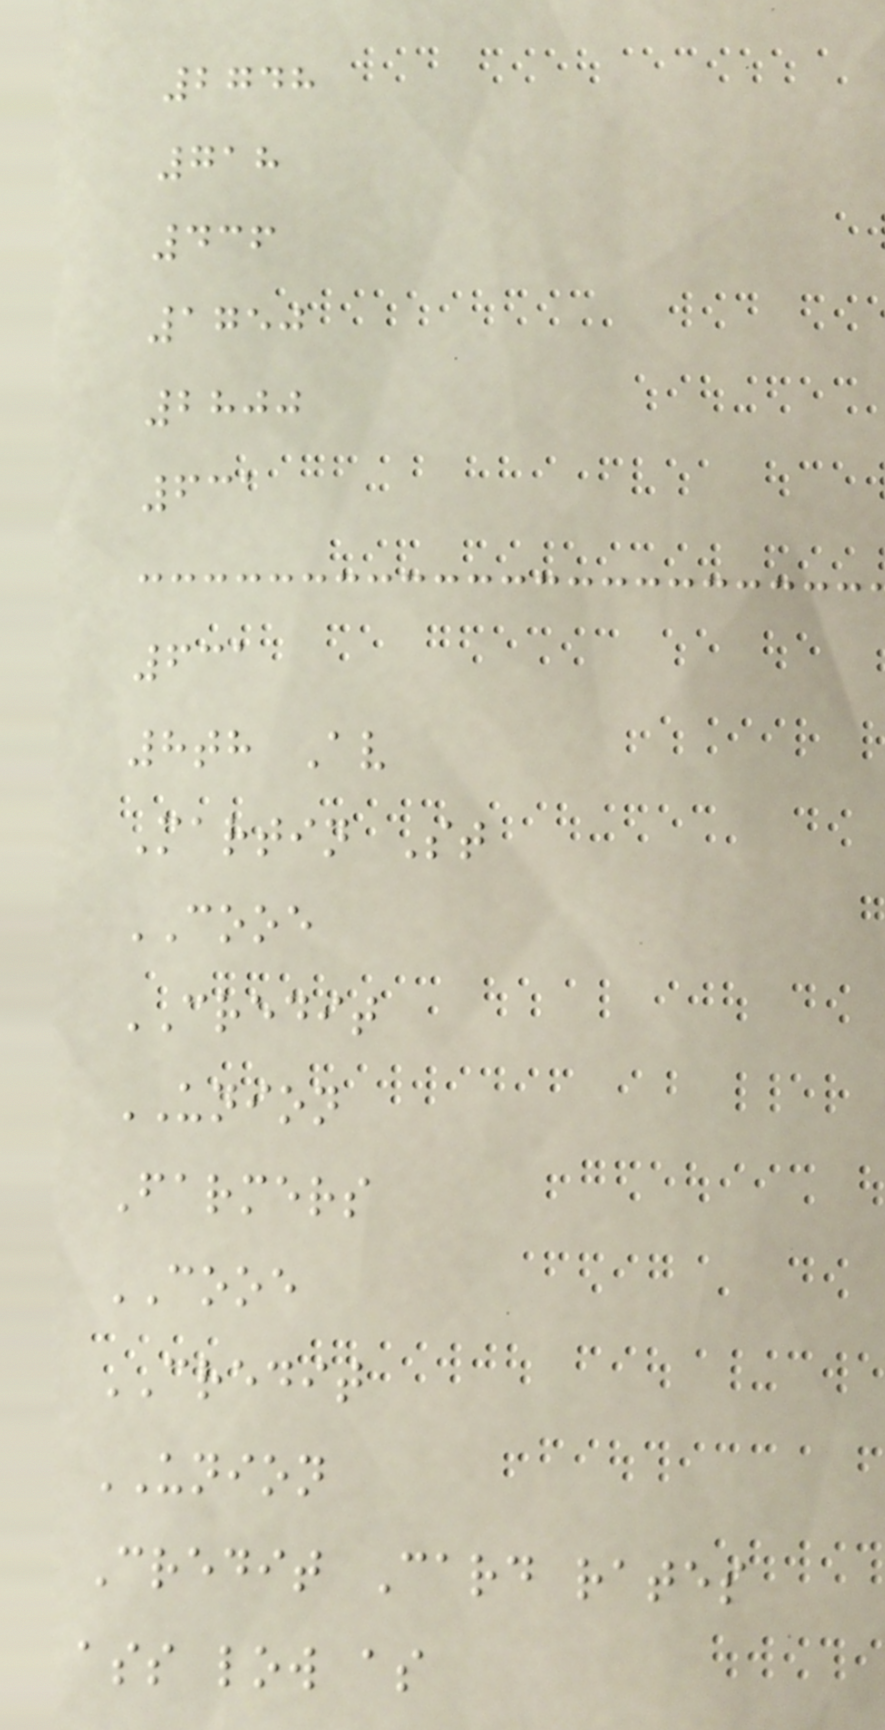2748
718
436
1750
2800
631
631
8th Av
Martin St
COOE
CREDIT
UNION
Farmers
COOE
CREDIT
UNION
Credit Card rates
ass low as
